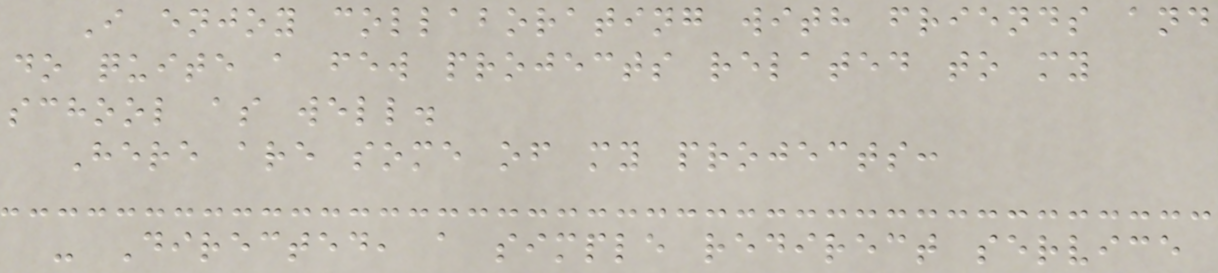I enjoy collaborating with friends and
do quite a few projects related to my
school as well.
Here are some of my projects:
- Directed, a simple redirect service
